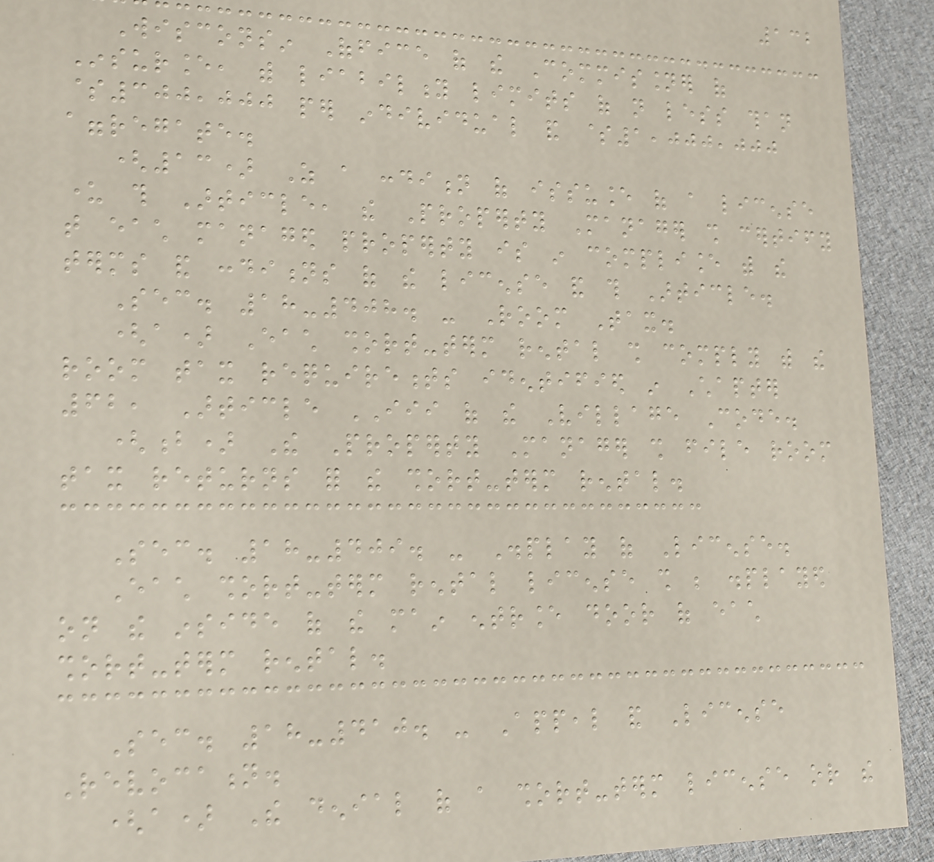132
Wisconsin Office of the Commissioner of
Insurance, with liability limits of not less than
$300,000 per individual and $1,000,000
aggregate.
(13) As a condition of issuance of a license
under this Article, the Property Manager shall certify
that each managed property is in compliance with the
terms and conditions of the license and this Article.
Sec. 18-408. - Room Tax.
(a) Each short-term rental shall comply with the
room tax requirements identified in Chapter
62, Article III of the Village Code.
(b) The Property Manager shall file room
tax returns for the short-term rental.
Sec. 18-409. - Display of License.
Each short-term rental license shall be displayed
on the inside of the main entrance door of each
short-term rental.
Sec. 18-410. - Appeal and License
Revocation.
(a) The denial of a short-term license or the
